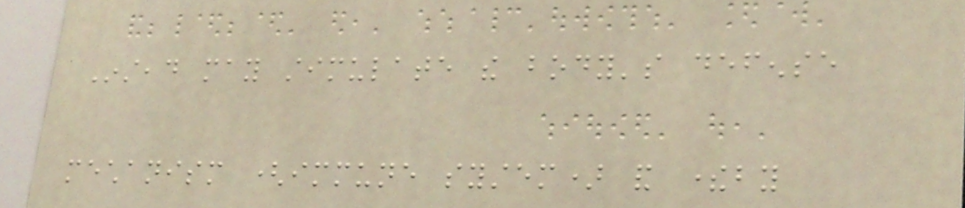Instead may stimulate the body's defense
mechanism (immune system) and thereby
